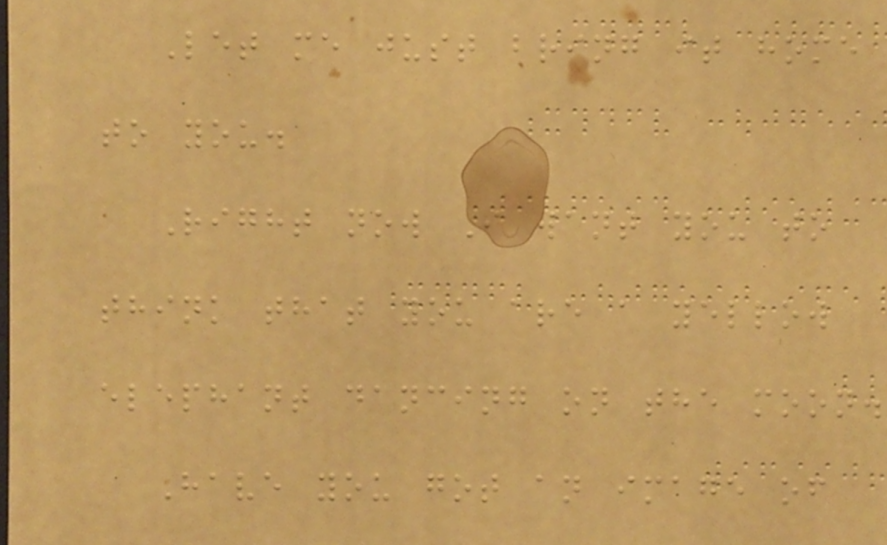Let me just bring it home
to you.
Right now I want you to
think that you are a yellow
elephant dancing on the moon.
Have you got an image of
